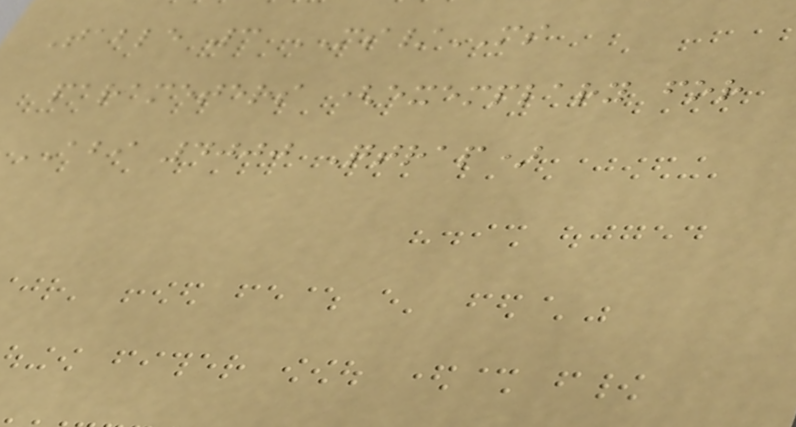Table 3 MS/MS
parameters (exemplary for
ABI 4000 Qtrap)
